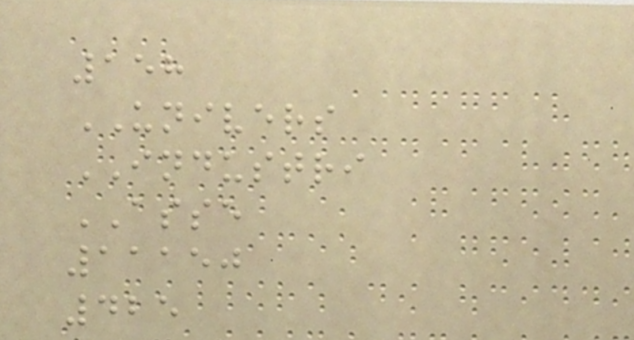158
UNIVERS
INDUSTRI
ASSE
11150
425
